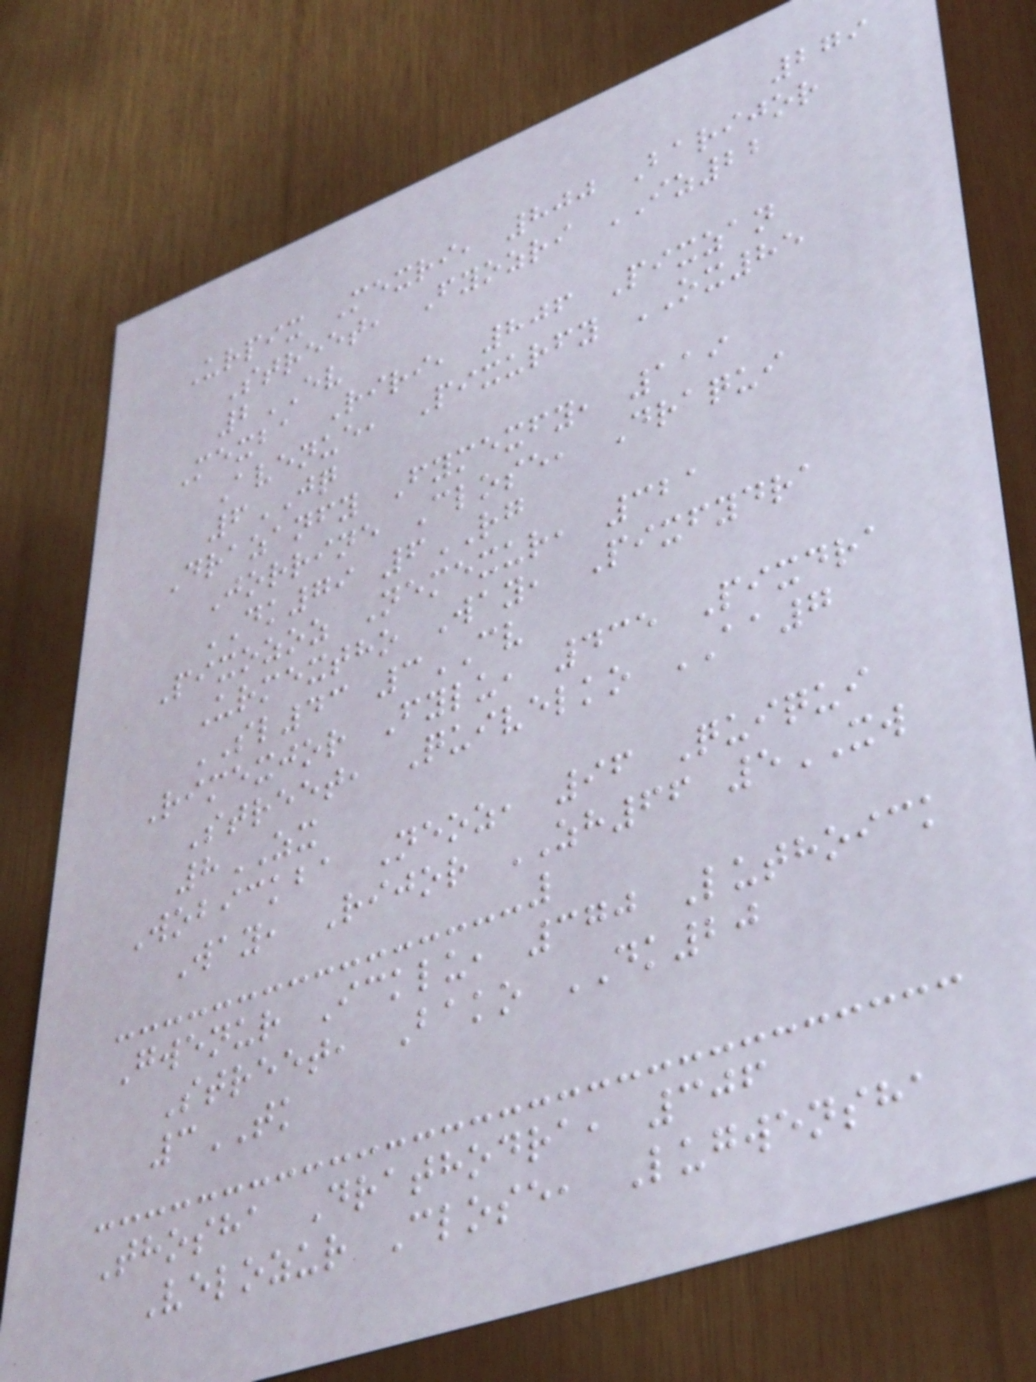279
Urpix Mexri, 800 Barijor
Street, Fyozri IZ22
2EV
Mexba Riri, 806 Pixzan
Avenue, Pixurfy OX85
6JQ
Drazanfy Fymexfy, 119
Jorrine Close, Draqui
DK79 6RG
Pixozoz Nemexur, 321
Urmextho Way, Pixfydra
SL43 3CV
Rimexjor Fylu, 435 Pixdra
Street, Quivelko AA7
8ZX
Wobickba Neoz, 96 Quiqui
Way, Rijor ZH66 5XW
Gwenur Icklu, 370 Luthoick
Street, Bako DK20
3TK
Thosha Drathodra, 306
Velozur Close, Lugwensha
